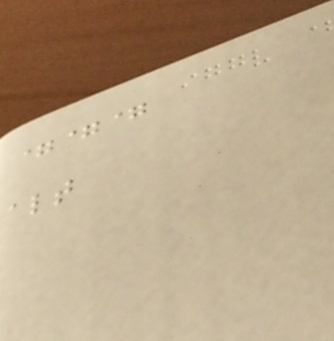===
alt
